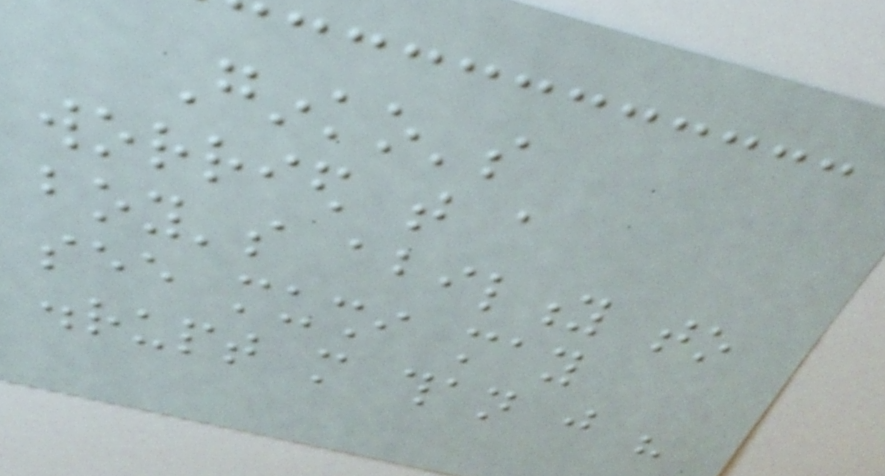Ginko's
worried that a
boy's ability to
see mushi may
disrupt more than just his
